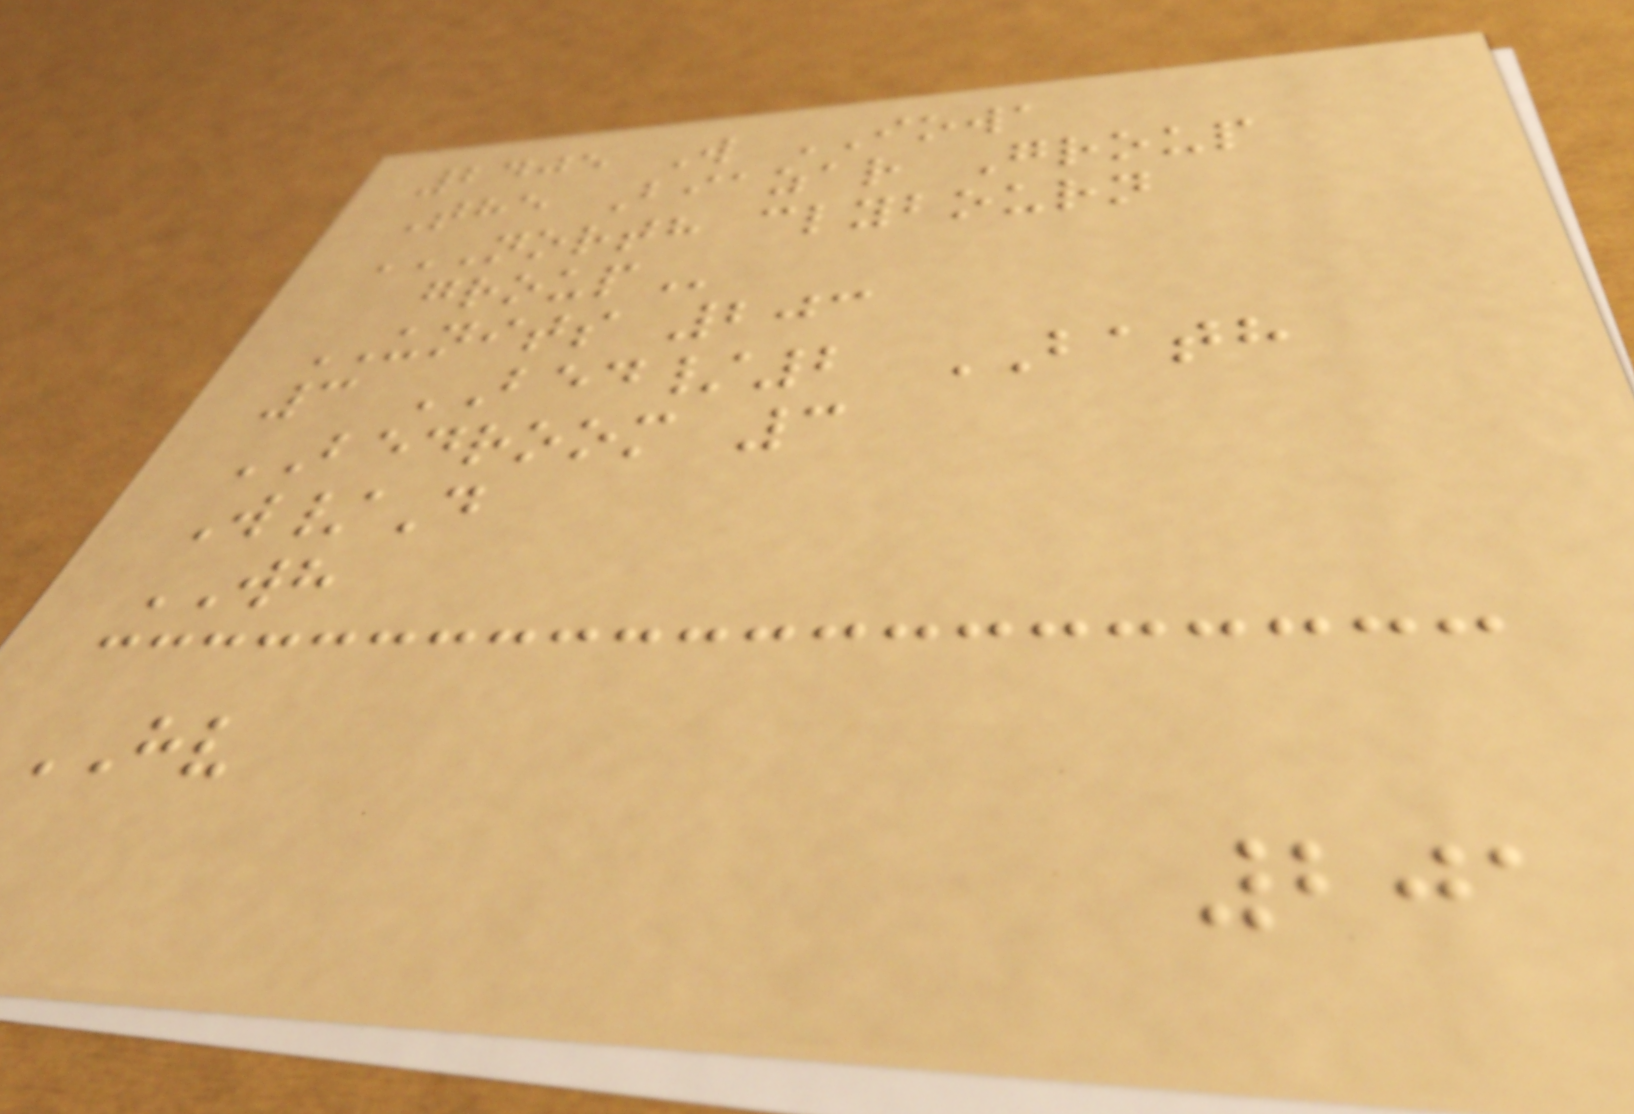2405 W IOWA
The Biazar Group
NORTH CLYBOURN
GROUP
UNITS 203
3 BED/2 BATH
BEDROOM 3
W/D
WH
HV
201
